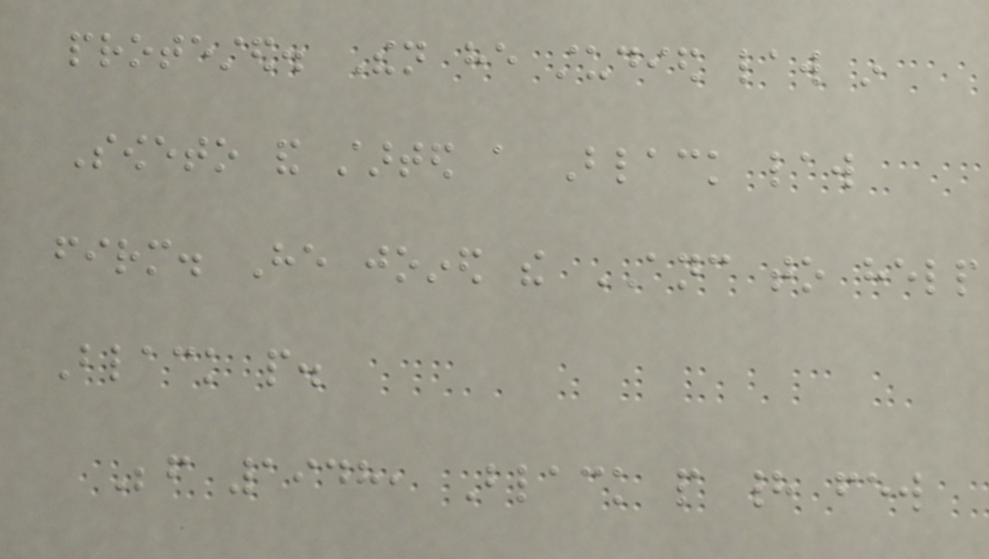protested. Then he studied law in
Soweto and started a Black law
firm. He joined the ANC to help
Black people.
Before 1948, Black people had few
